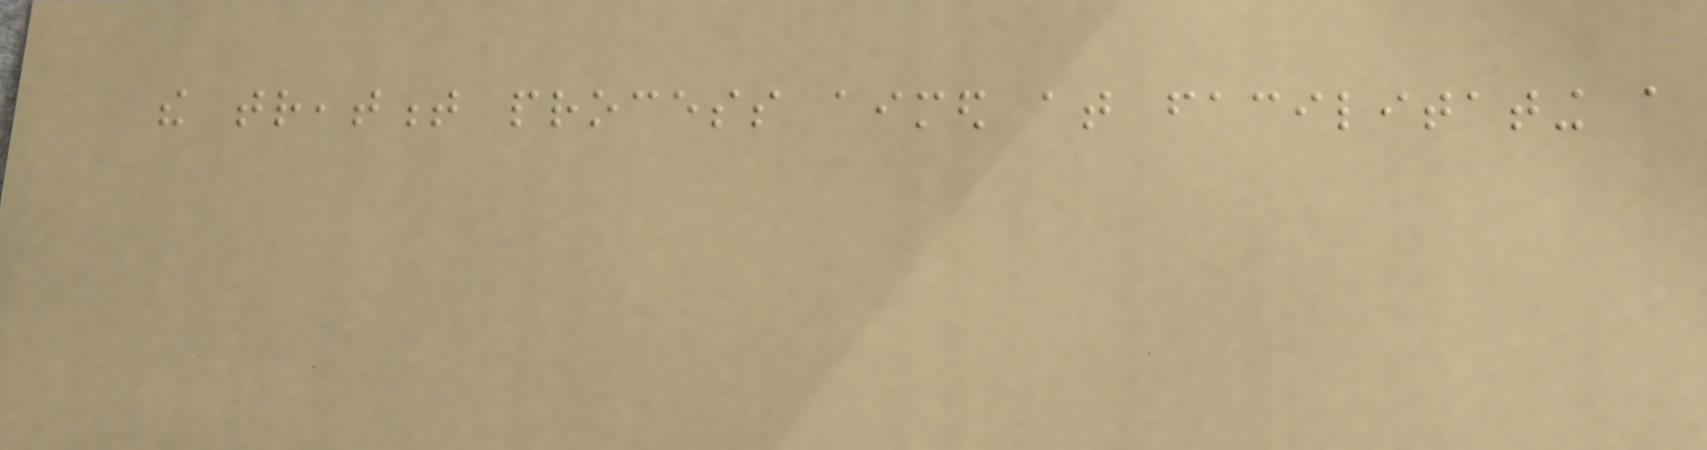the treatment process aimed at facilitating a
